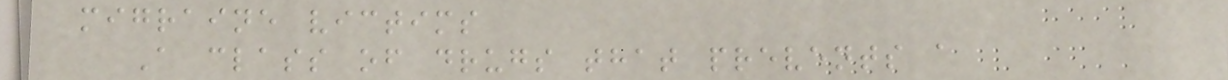migraine victims
A class of drugs that prevents a
